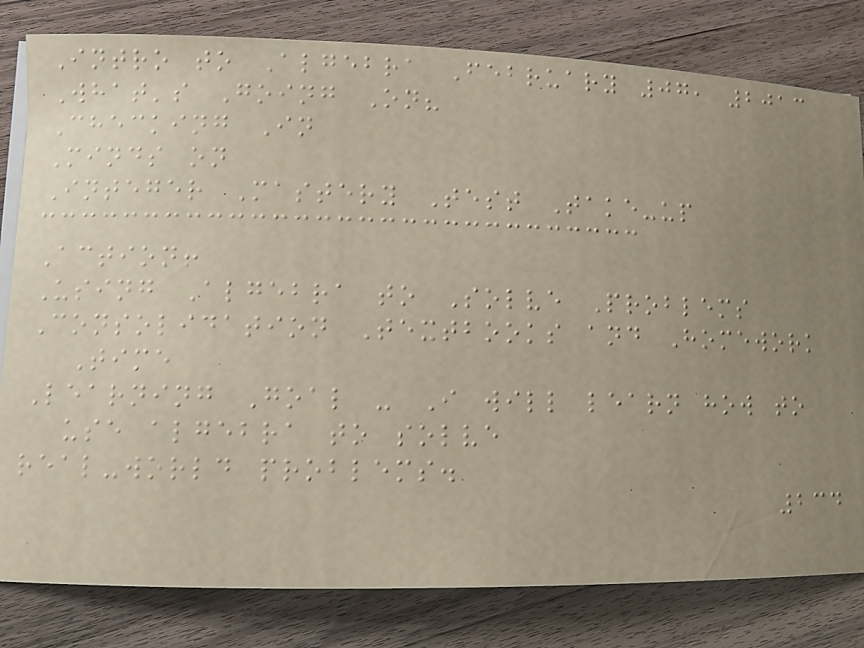Intro to Algebra February 07, 2013
What's Going On?
Checking In
Minds on
Integer Mastery Test Take-up
Action!
Using Algebra to Solve Problems
Consolidation Textbooks and Homework
Time
Learning Goal - I will learn how to
use algebra to solve
real-world problems.
234
